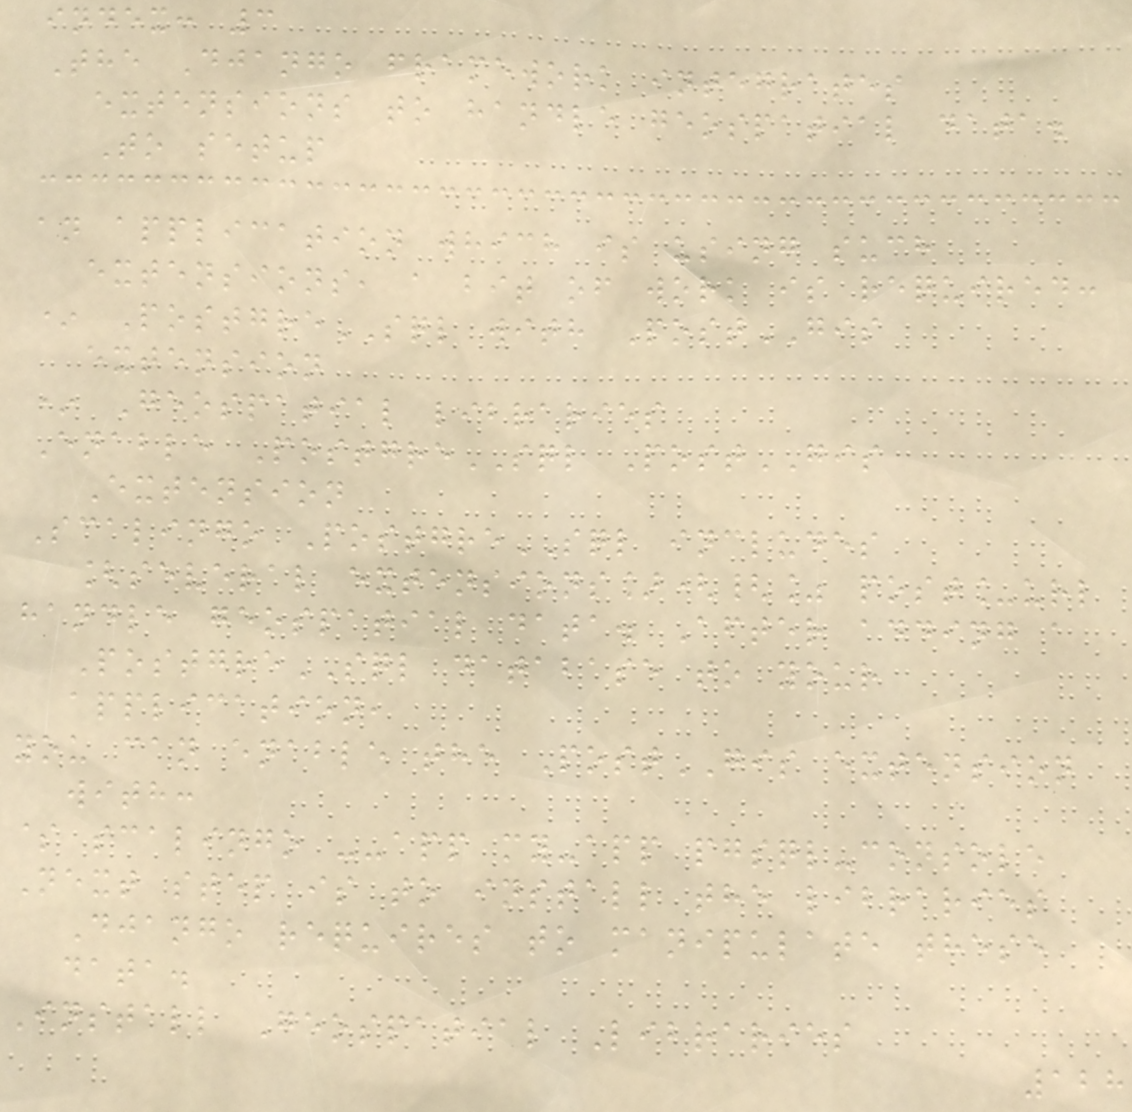index: 3
The Django framework integrates
extensions to handle geospatial data.
To setup
an application which is using such
extensions, a bit of work is required:
* PostgreSQL with PostGIS
extension
* Geospatial libraries
Enable PostgreSQL PostGIS
Extension
Scalingo PostgreSQL includes
[several extensions]({% post_url
handle geospatial data. After adding a
PostgreSQL database to your
application,
you can enable the PostGIS extension
with:
$ scalingo --app my-app pgsql-console
Next step is to install the libraries
Django requires to manipulate these
data.
Install Geospatial Libraries
128
